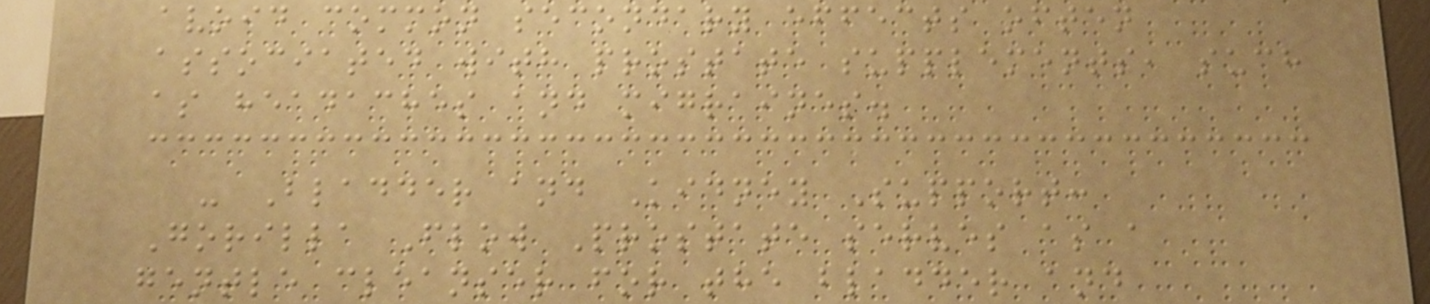avoid common secondary effects often
associated with prostate supplements, such
as headaches and migraines.
- Bladder and Kidney Support:
Gorilla Flow Prostate serves as a
gentle cleanser for the bladder and
